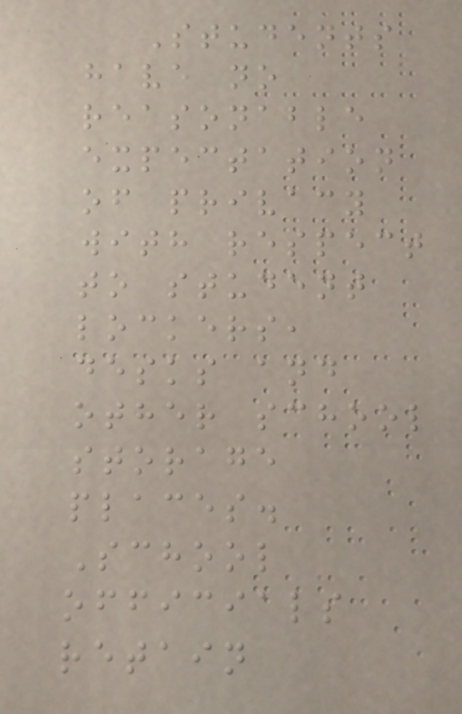Students
have no
reasonable
expectation
of privacy
with respect
to student
lockers,
desks and
other school
storage
places.
School
officials
retain
